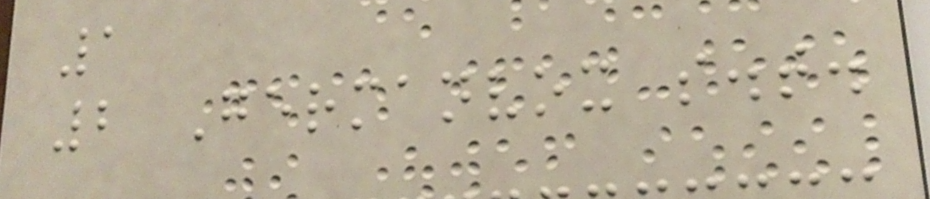1
2 Germanvox s.t.
